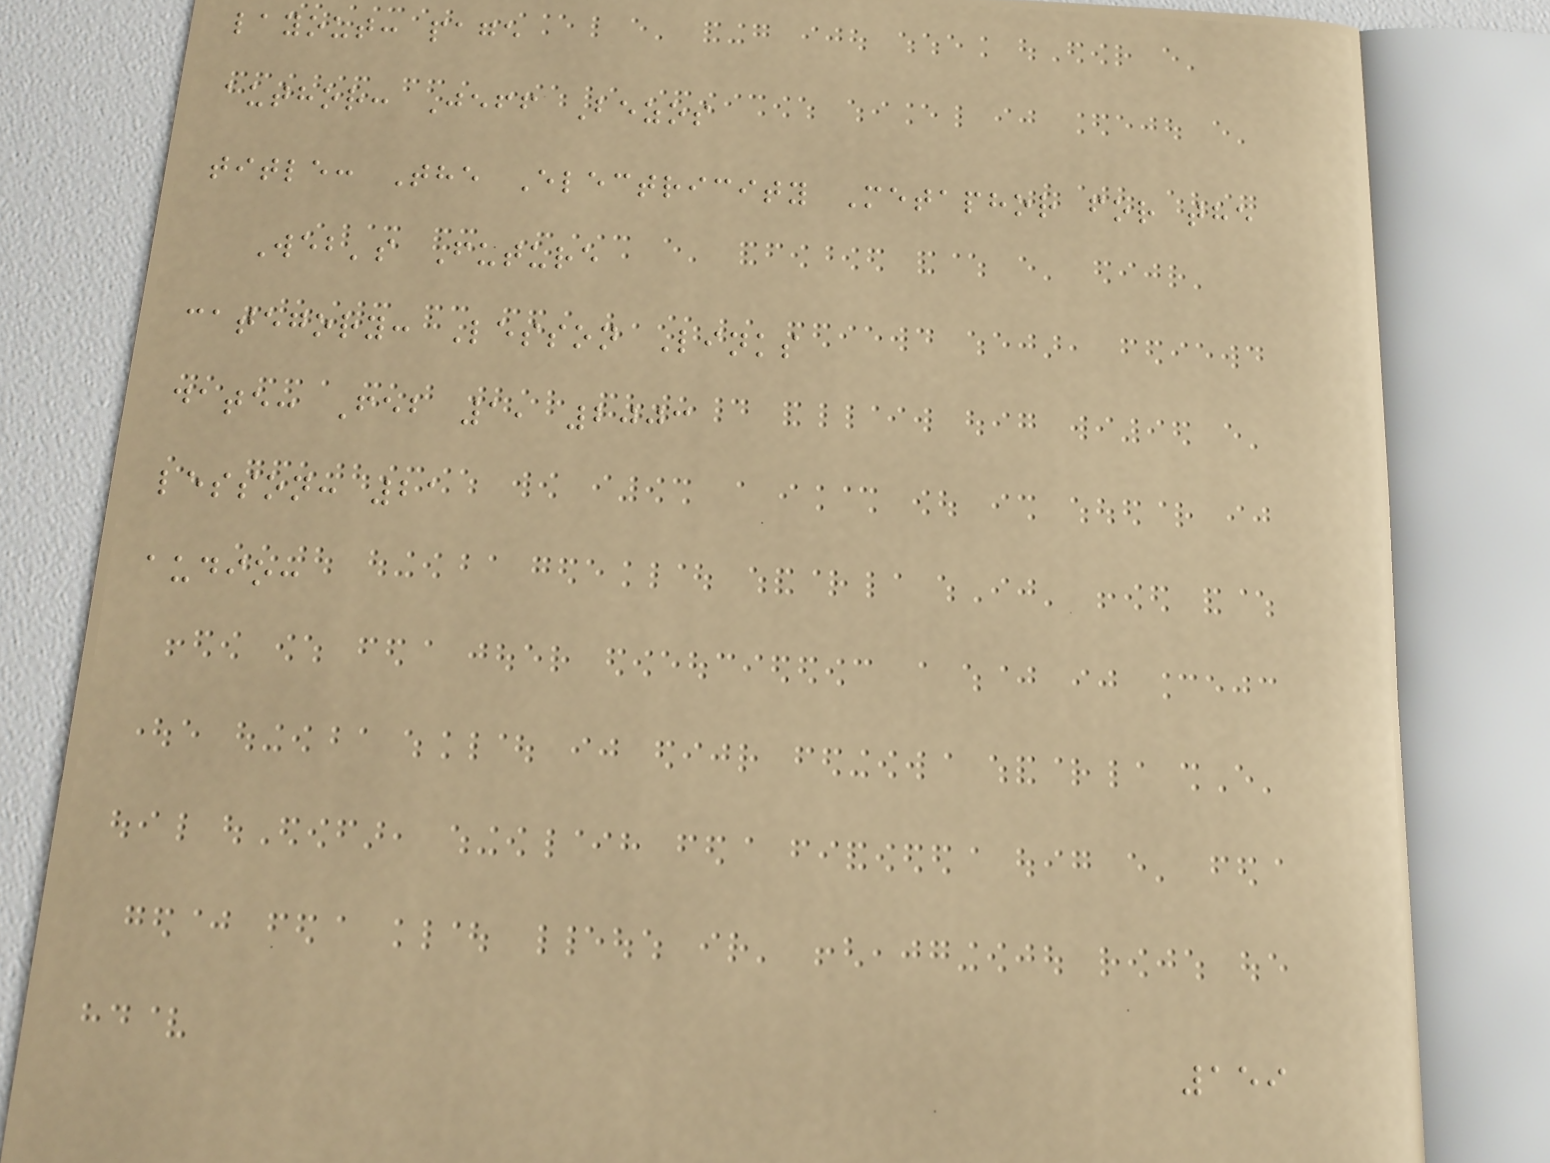layout: page
author: Jeff Bezos
title: The Electricity Metaphor for the
Web's Future
category: Lesson Links
date: Feb 1, 2003
lesson: 21
audio:
159
